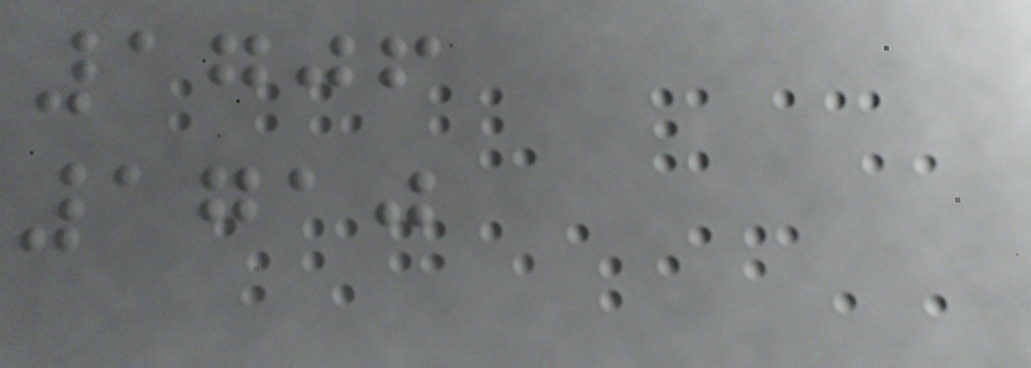1706
1710
